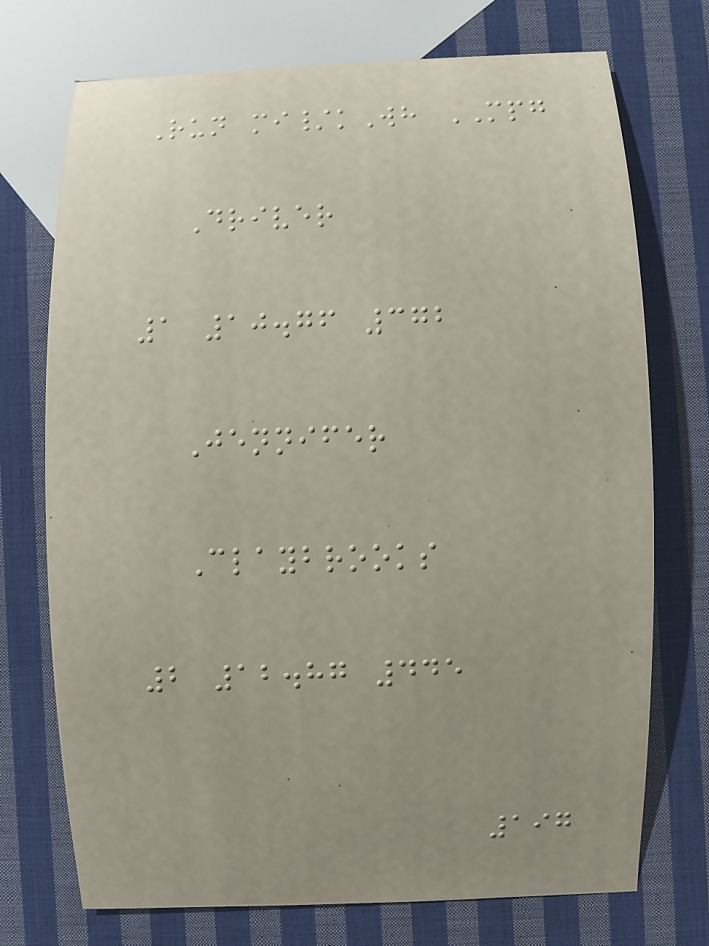Run mi/kWh MPG
Driver
1 10.76 372
Jennifer
Claybrooks
2 12.87 445
197
